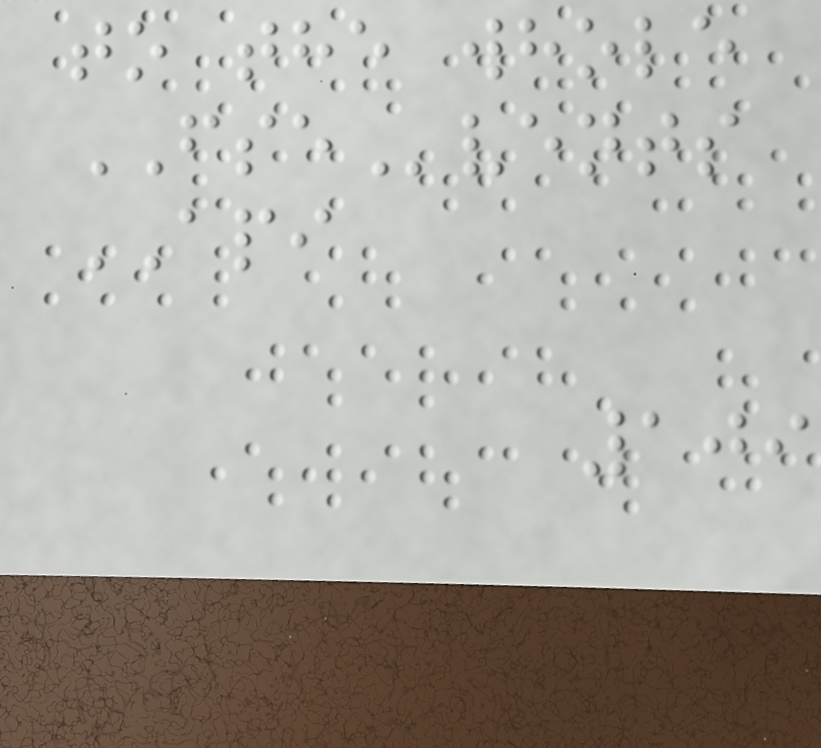to the whole
FSEvents
API
109
